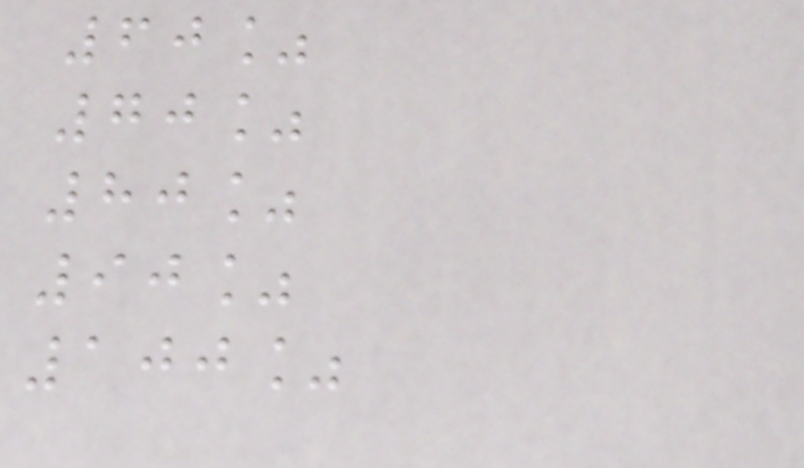60%
70%
80%
90%
100%
